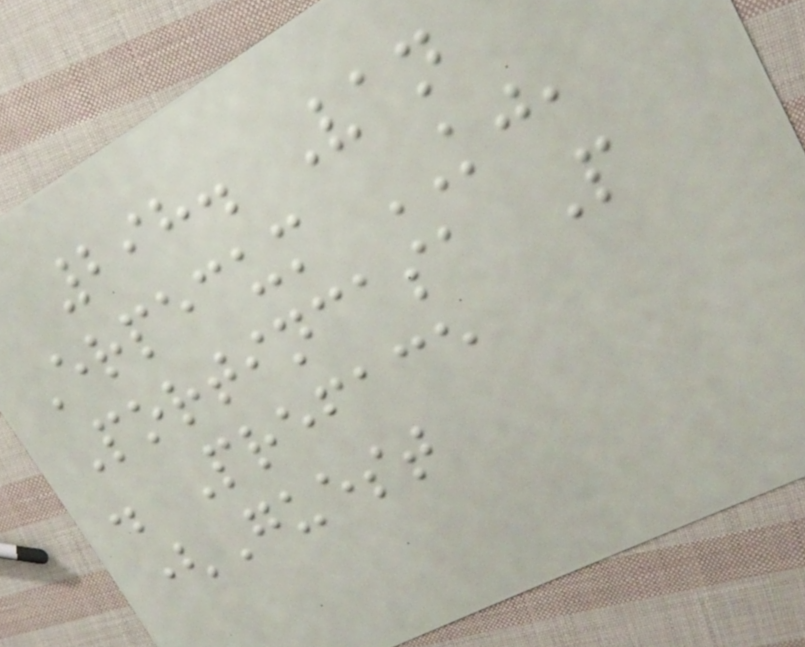298. Van
Erpecum KJ,
Portincasa P
. Preface
(Guest
